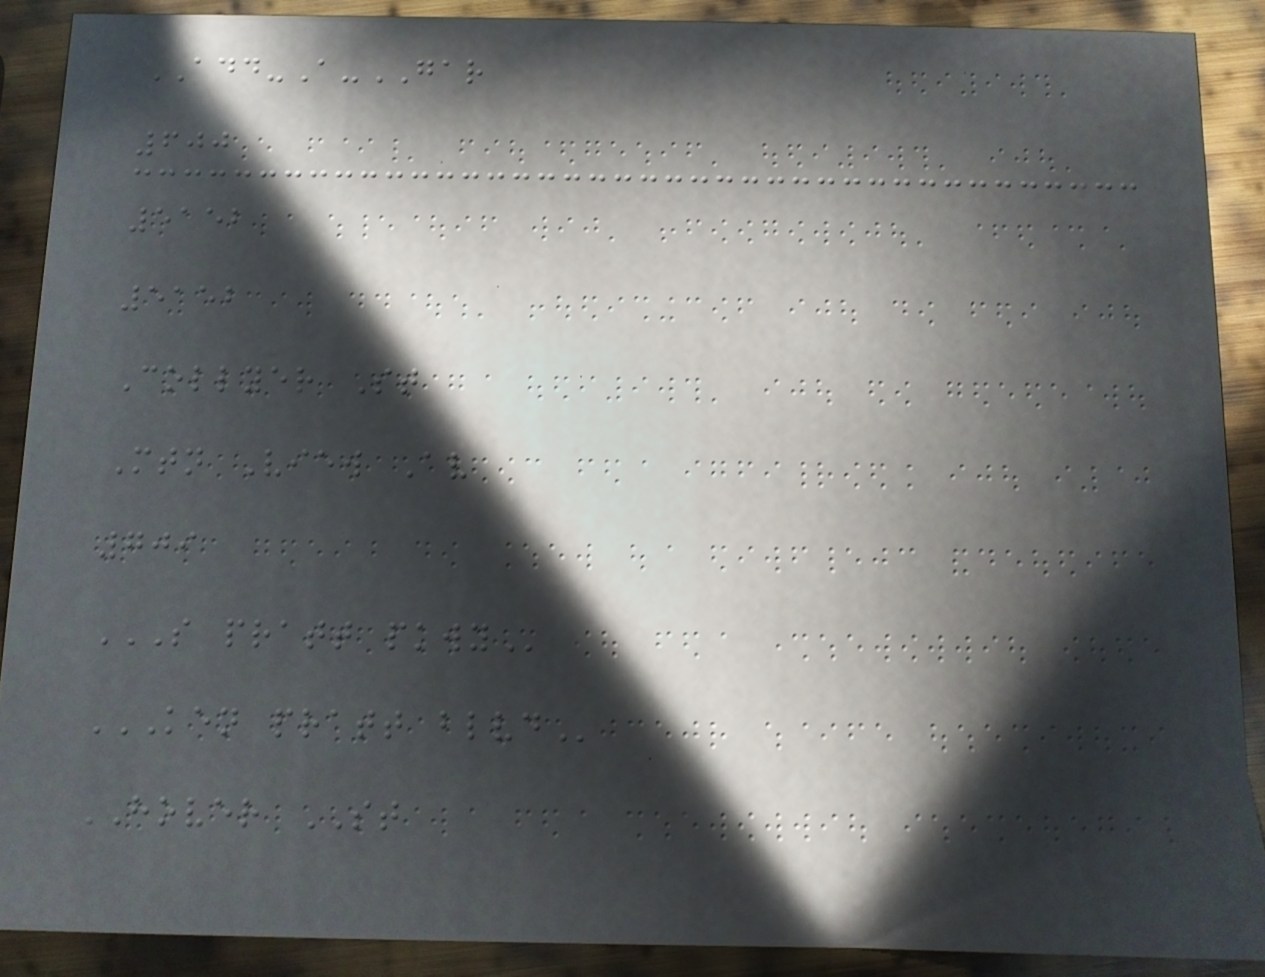ADD-A-GAR
600
5152
5152
Collyer St
Mtn View Av
709
S PRATT PKWY
KEN PRATT BLVD
HOVER ST
